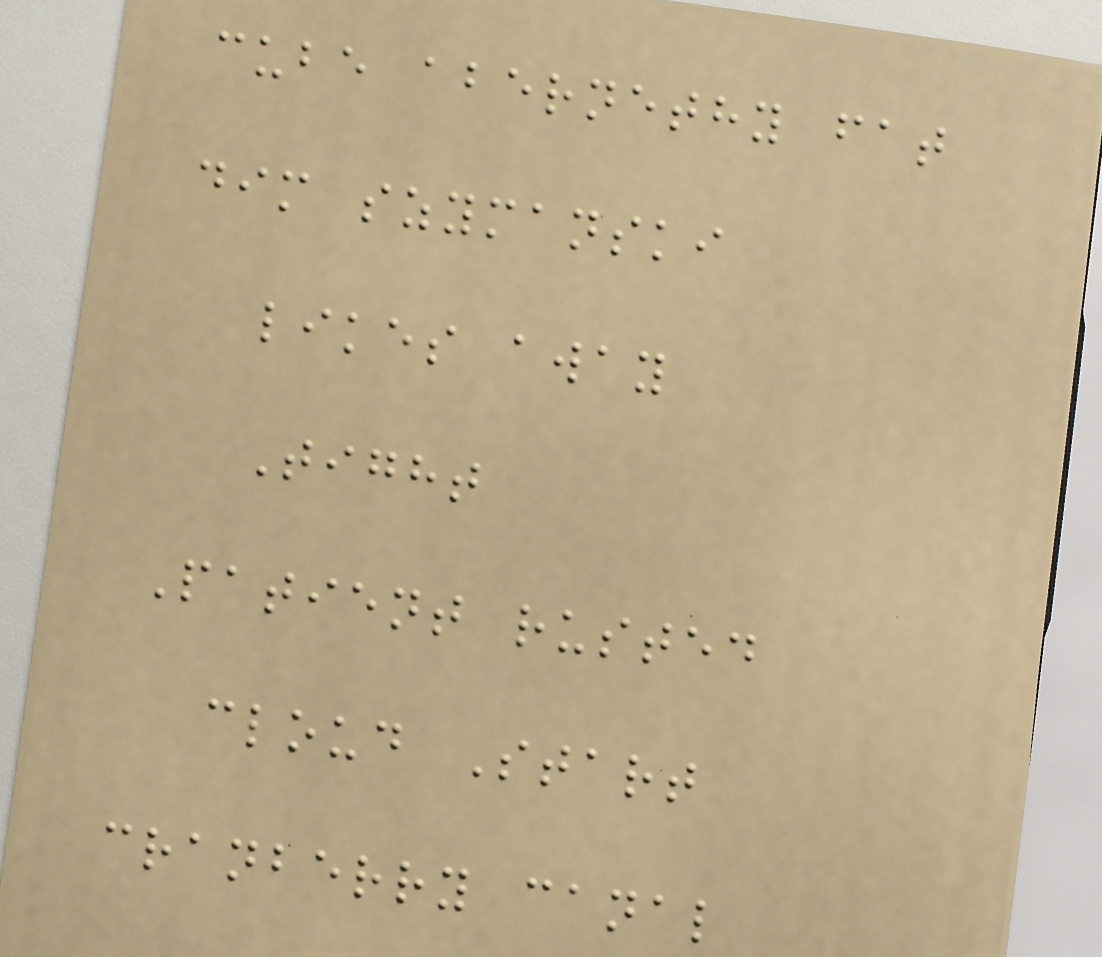cube abernethy fat
dim szymanski
likes away
Tight
Patient rusted
cloud Start
cranberry canal
